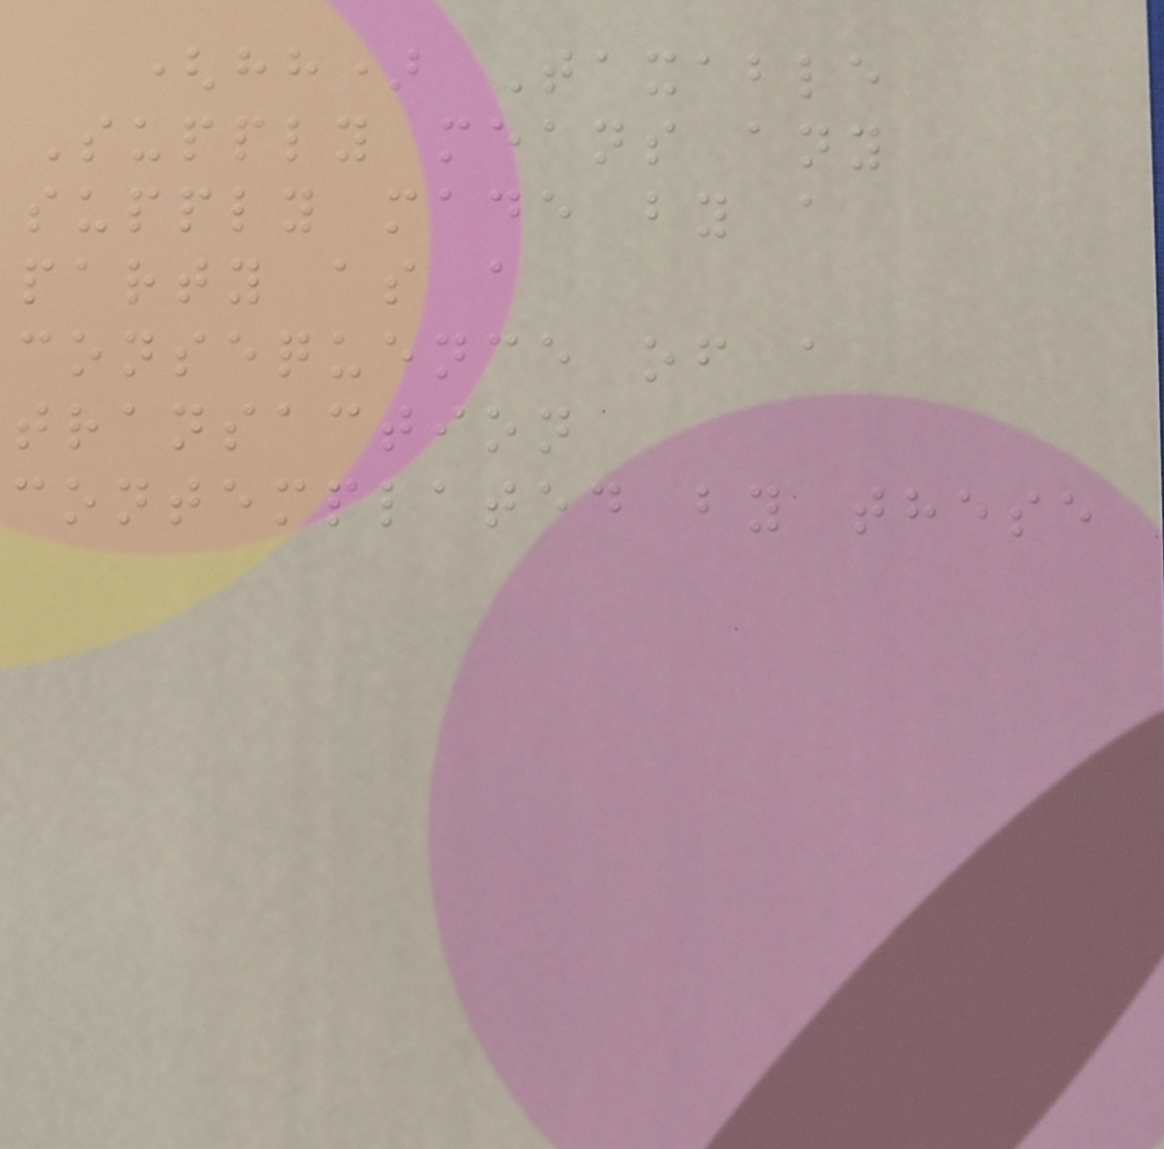(hh) Taxable
Supply means any
supply made by a
party as a
consequence of a
transaction
contemplated by these
